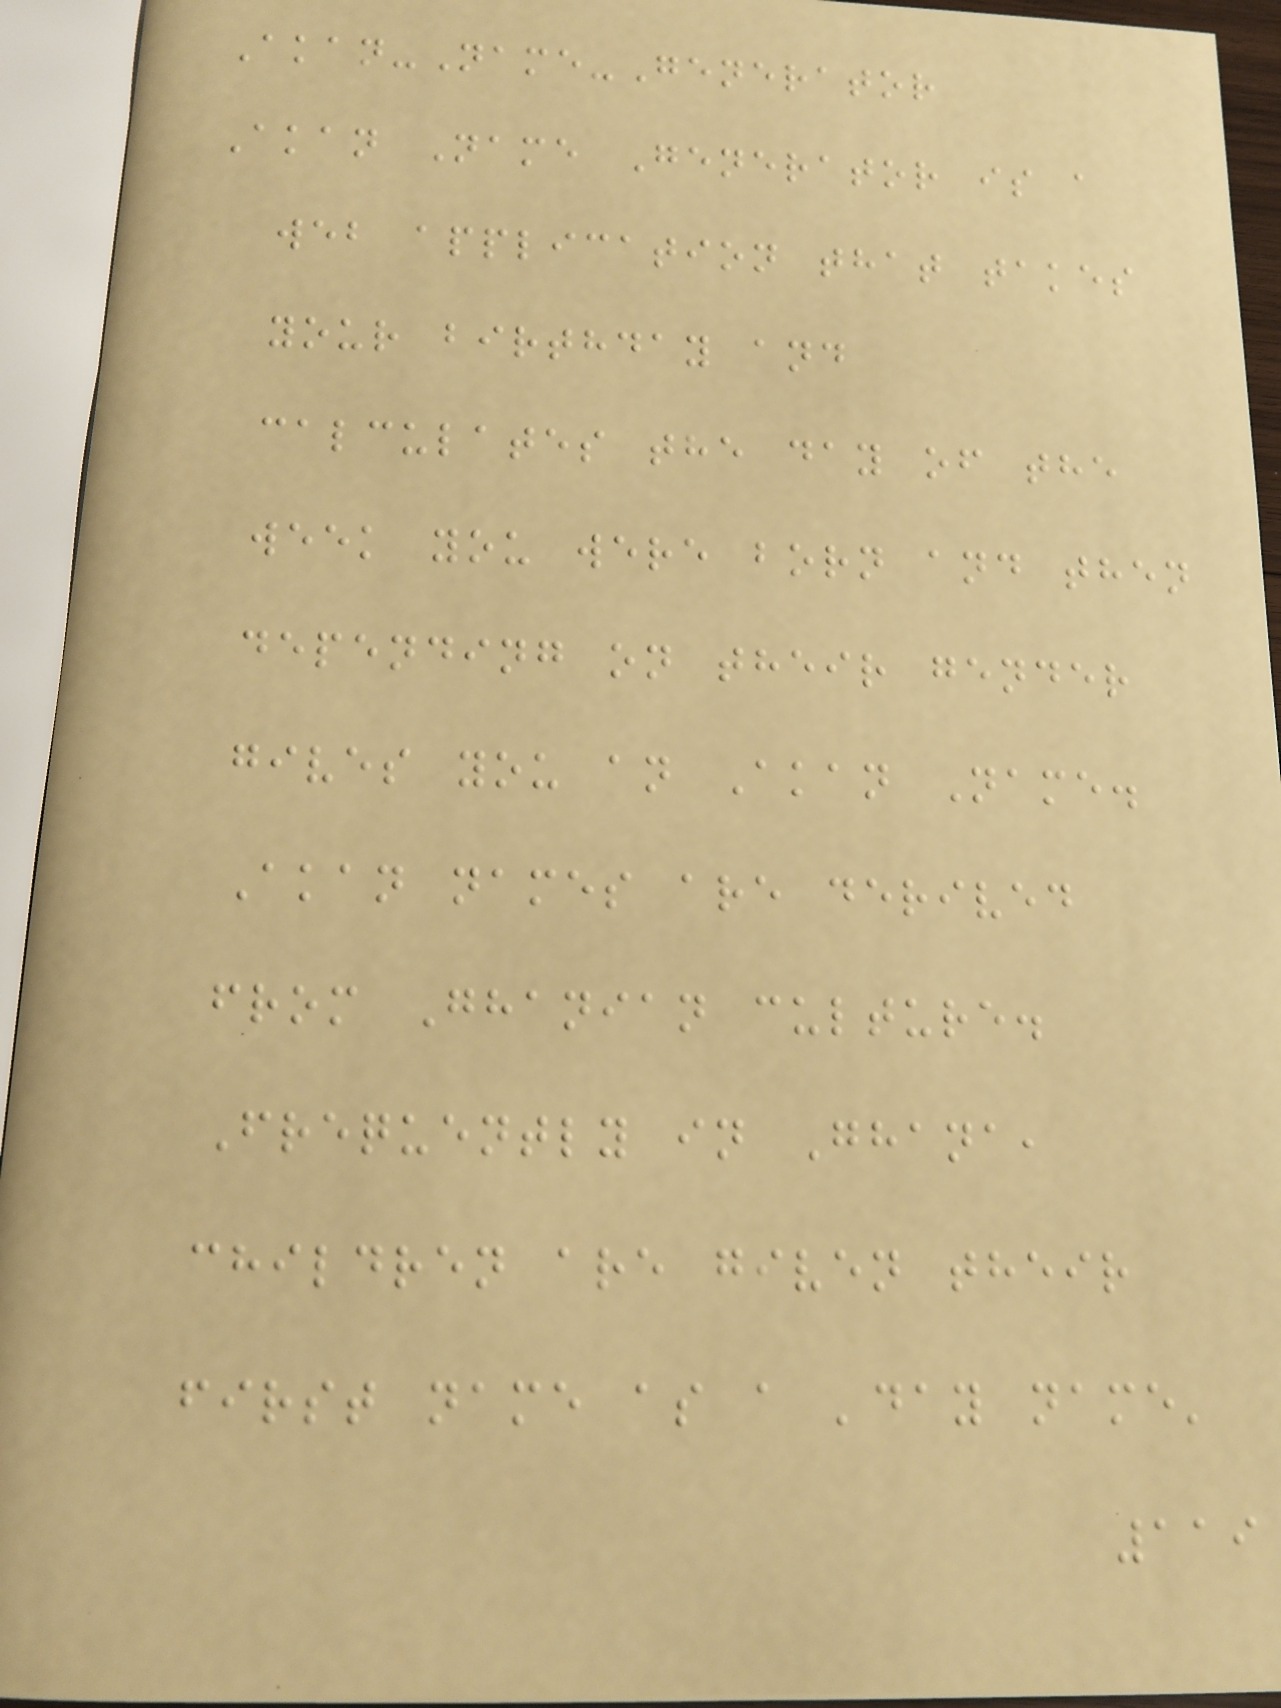Akan-Name-Generator
Akan Name Generator is a
web application that takes
your birthday and
calculates the day of the
week you were born and then
depending on their gender
gives you an Akan Name.
Akan names are derived
from Ghanian culture.
Frequently in Ghana,
children are given their
first name as a 'day name'
119
